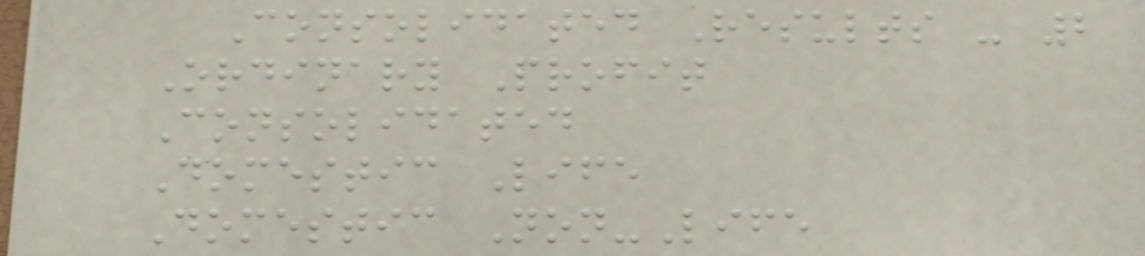Consolidated Results - 2
Ordinary Profit
Consolidated
Domestic Life
Domestic Non-Life
